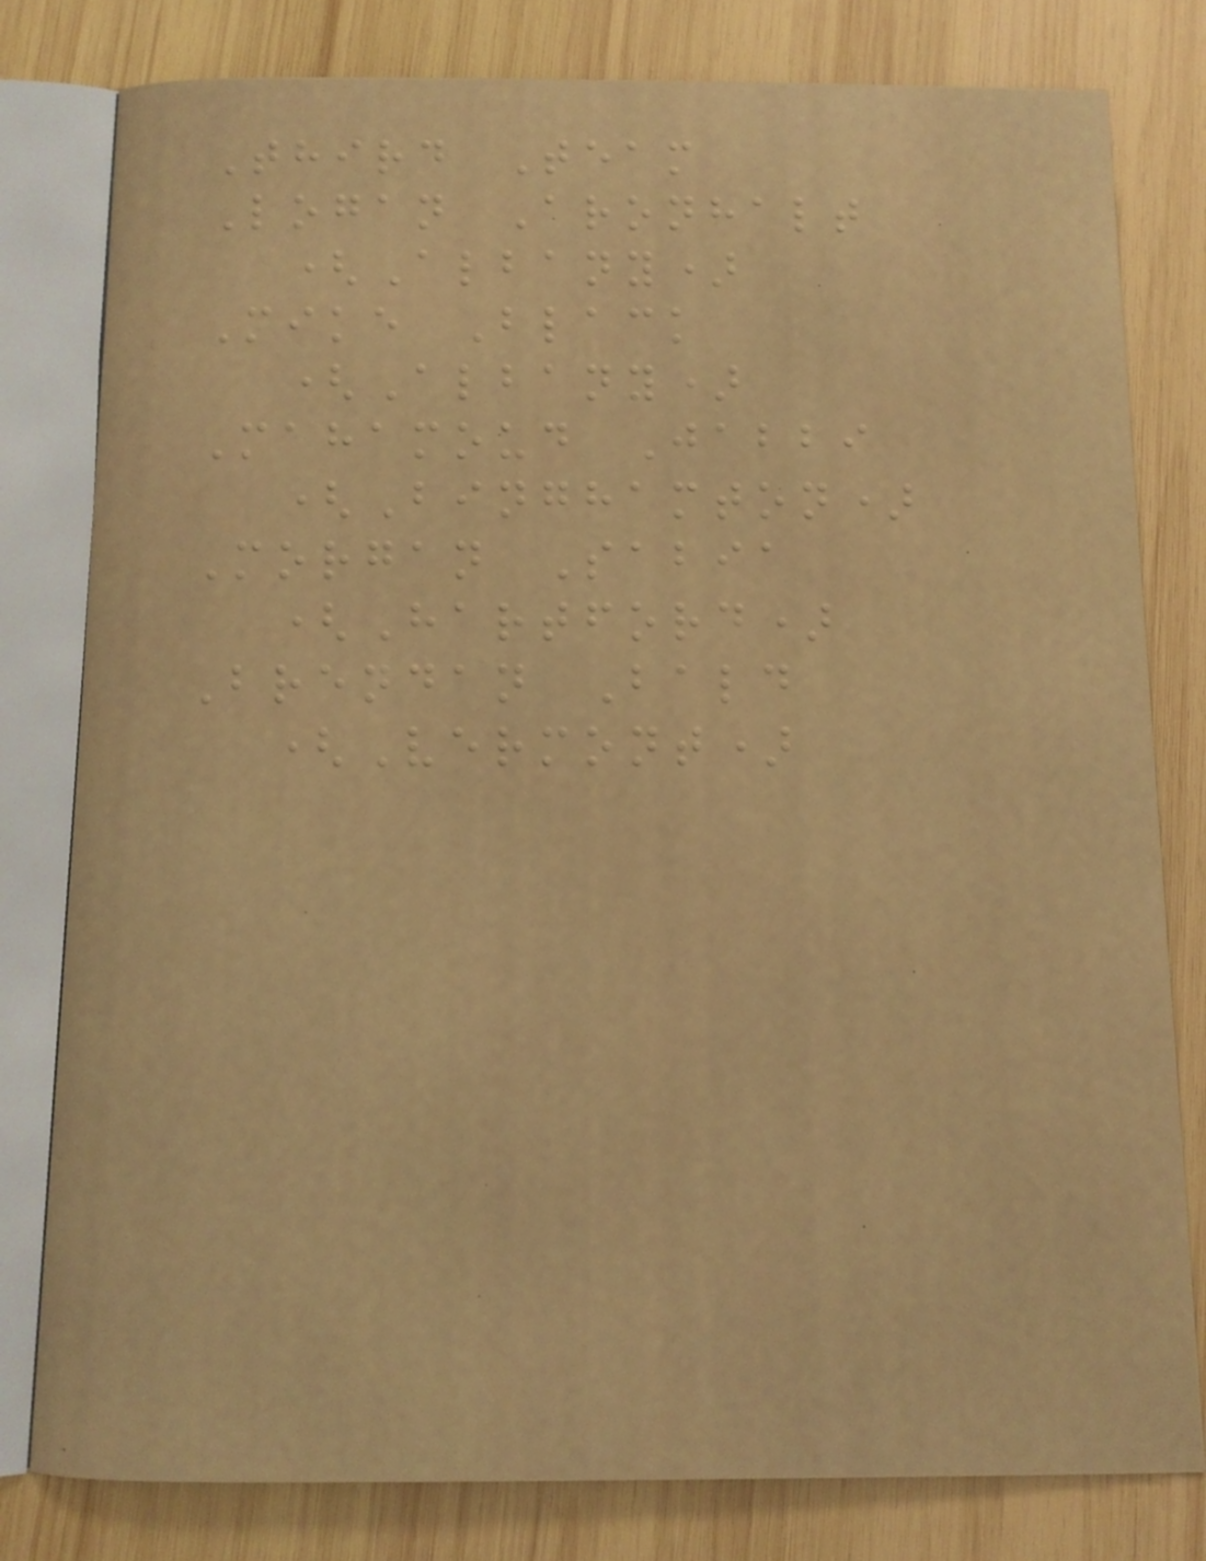Third Team
Logan Aronhalt
(Albany)
Mike Black
(Albany)
Mahamoud Jabbi
(Binghamton)
Morgan Sabia
(Hartford)
Brendan Bald
(Vermont)
